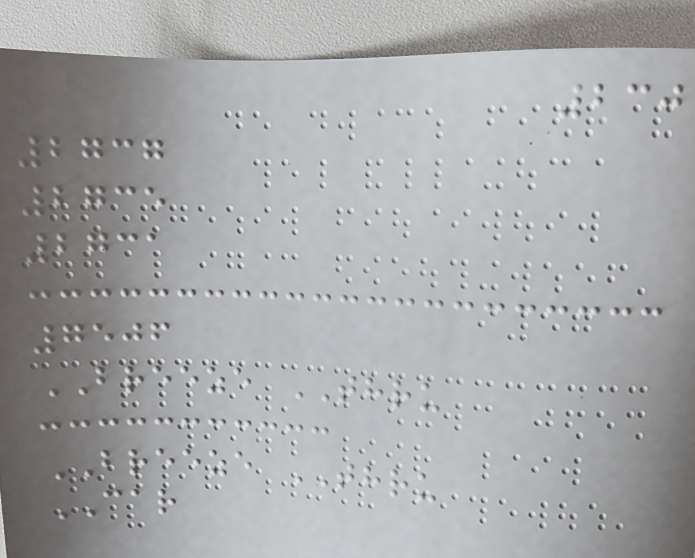230
2737
2735
2731
7506
BREEZE THRU
BREEZE THRU
CAR
